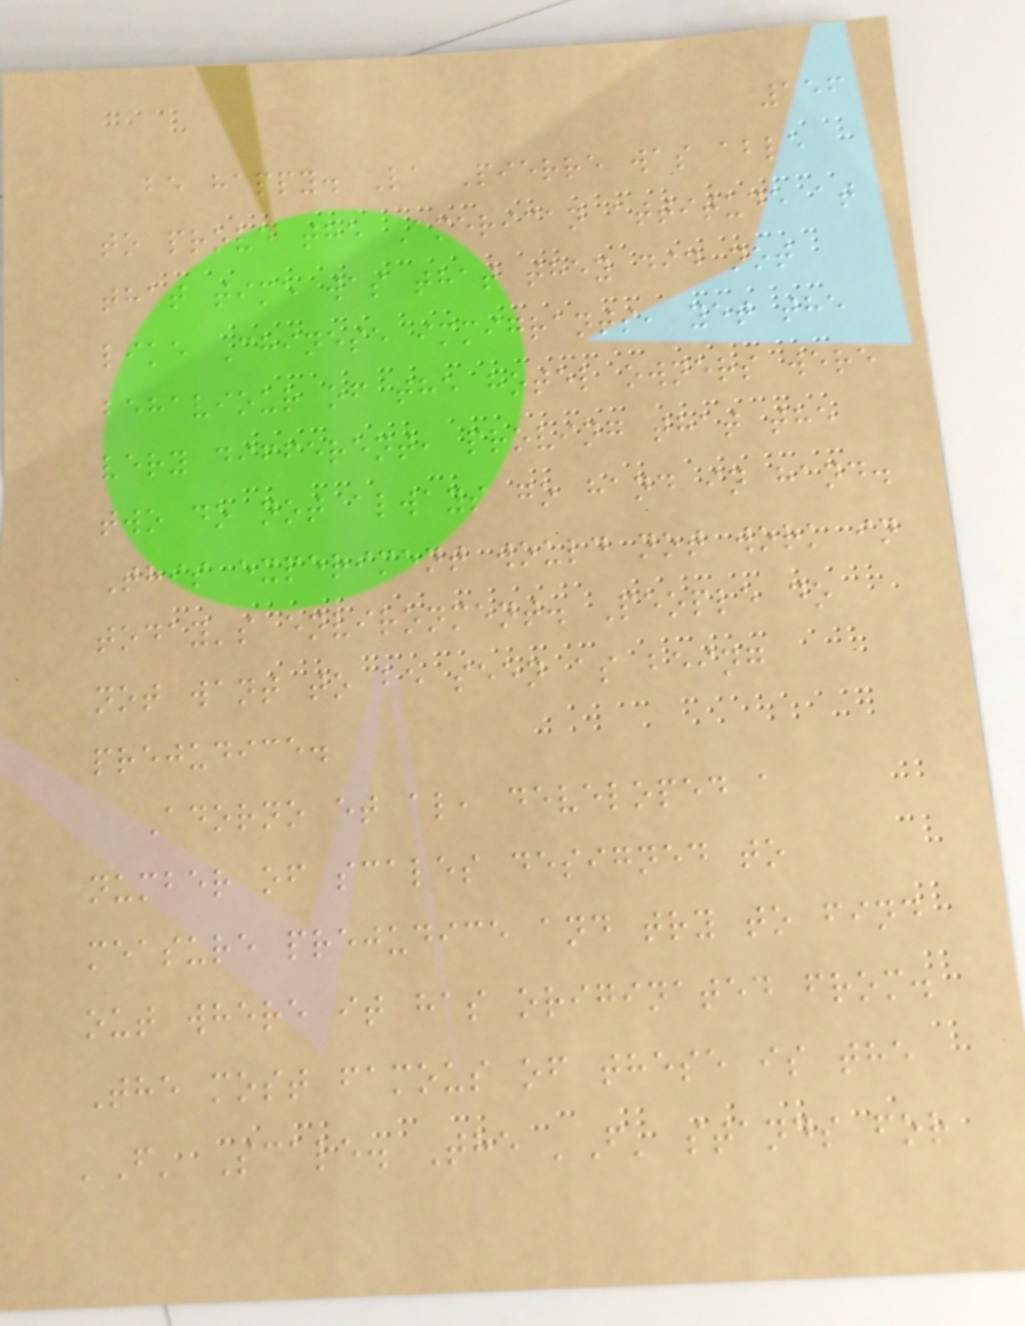156
be happy. La Pierre was able
to prove the American attitude at
that time was that they did not
like Chinese immigrants, yet the
behaviour of the hotel owners were
very different, proving that the
two do not always go hand in hand.
This experiment would not work in
today's environment. People do
not want to be seen as being
prejudice.
Adorno et al, developed a
number of scales designed to
measure prejudice and try to find
out where it has originated from.
The most famous of these is the
'F' Scale. The 'F' stands for
